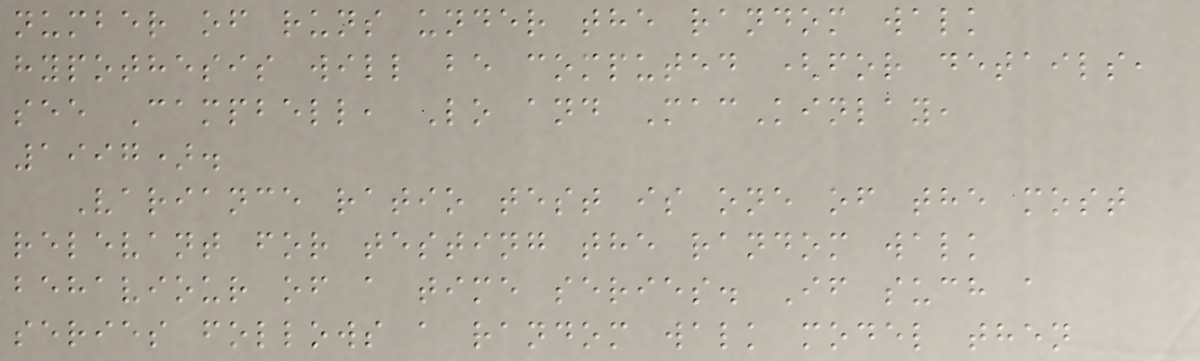number of runs under the random walk
hypothesis will be computed (for details,
see Campbell, Lo and MacKinlay,
1997).
Variance ratio test is one of the most
relevant for testing the random walk
behaviour of a time series. If such a
series follows a random walk model then
